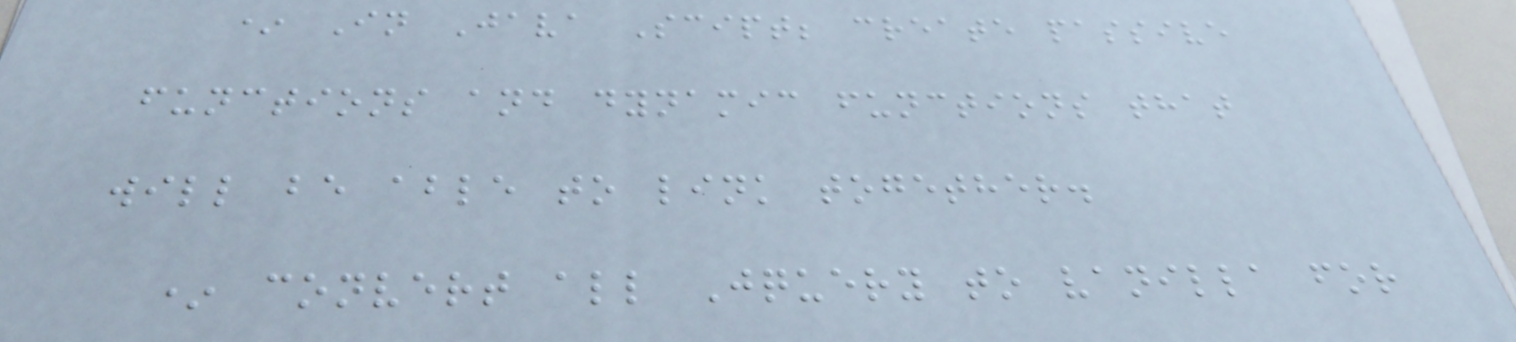* In Java Scipt; create passive
functions and dynamic functions that
will be able to link together.
* convert all Jquery to vanilla for
